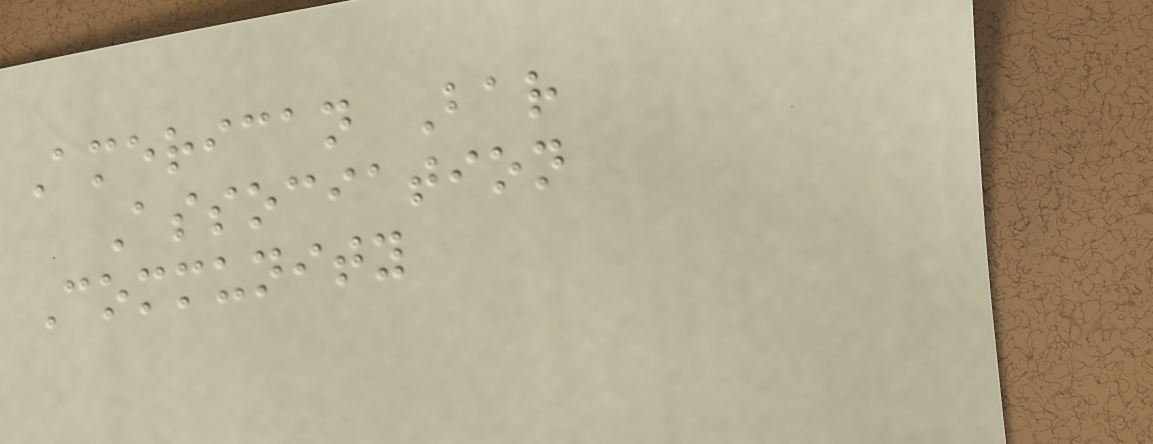American Bar
Association
Community
